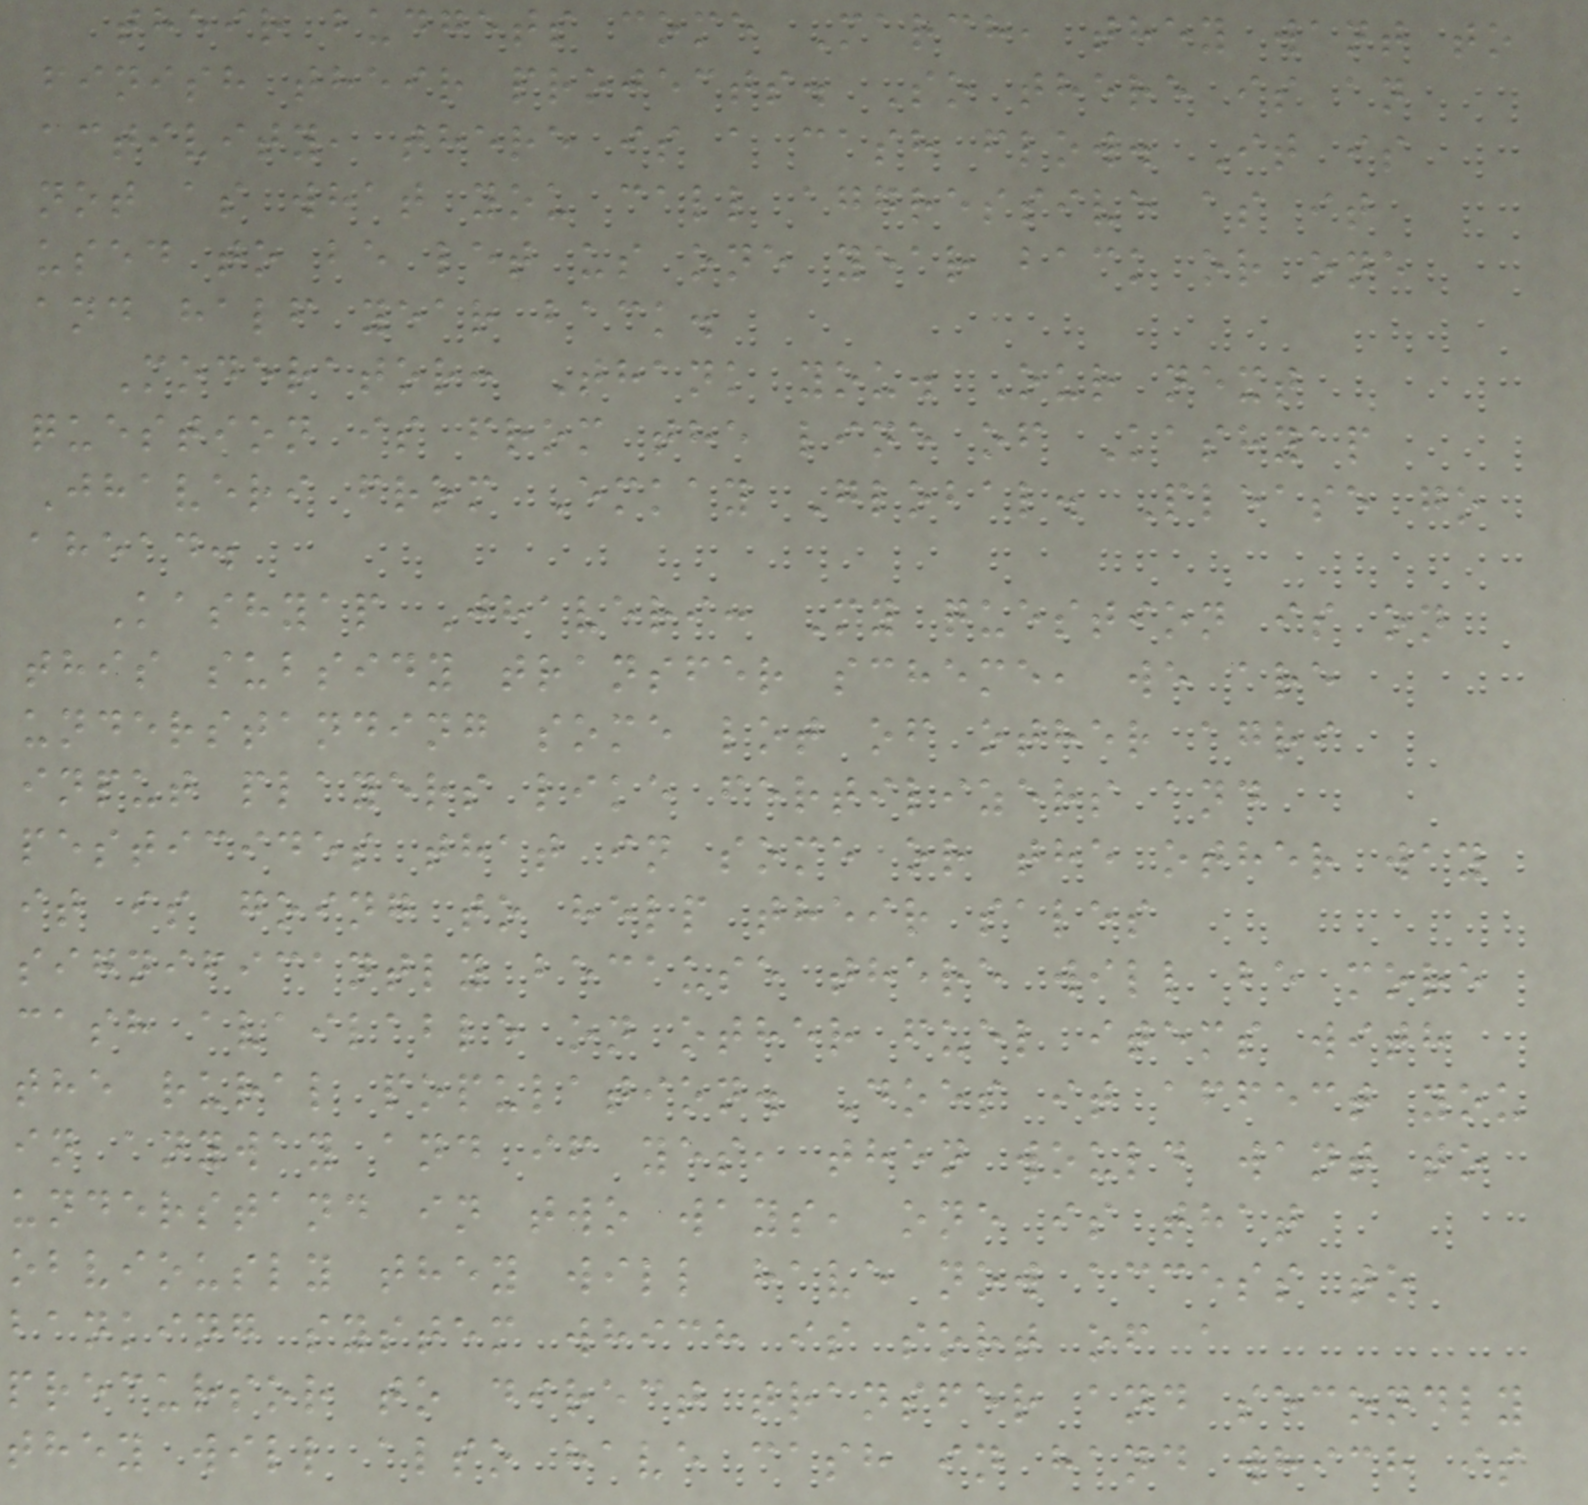their budgets come March, they want to
finish their projects. So there is an
activity, there is a cash flow. It is
not as what you call aggressive as it
used to be let us one year back or one
and half year back.
Moderator: Thank you. Our next
question is from the line of Kashyap
Jhaveri from Emkay Global. Please go
ahead.
Kashyap Jhaveri: My question is on
this subsidy transfer scheme, we are
understanding some lot of other agri
input players like fertilizers and
pesticides that in some or the other way
it is going to help their sales
significantly because there will be more
cash available on other fuel items with
the rural population. Does it affect you
in anyway and if yes, then would want to
understand in two ways, one is that
obviously they will have now access to
banking system which is sort of a
precursor to direct transfer and secondly
they will also have cash in hand which is
